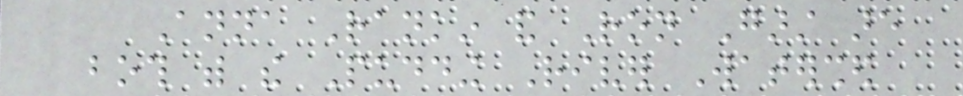Anna Rankin and Ron Garst are
both with the Pudding River Watershed
